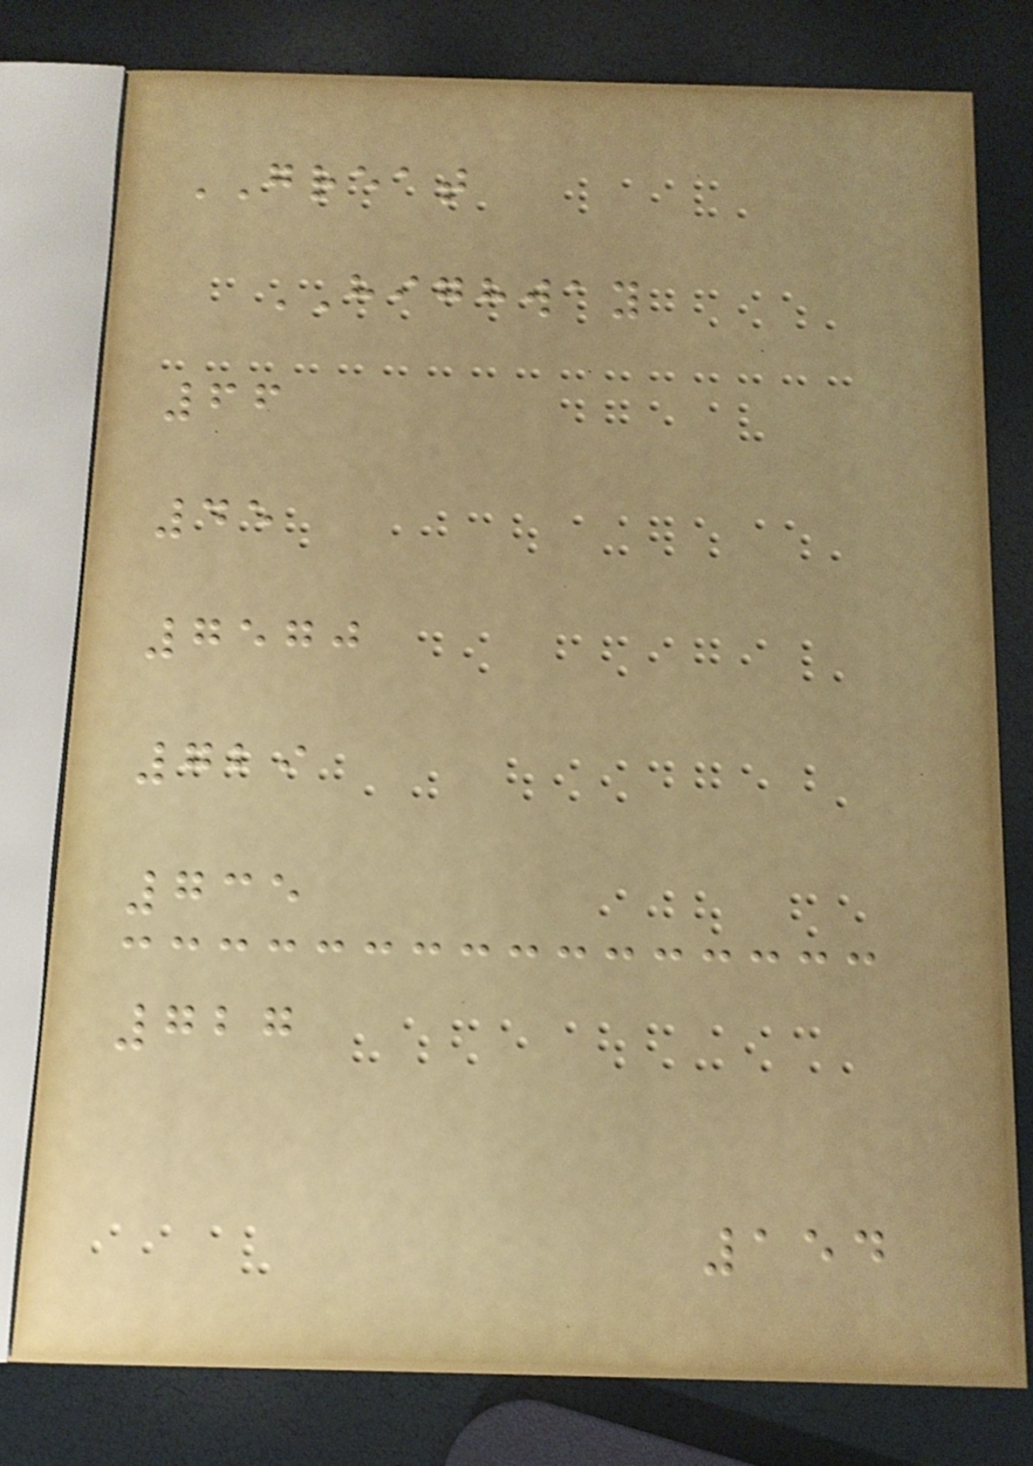GREAT
HIGHWAY
66
45
7570
729
735
727
154
